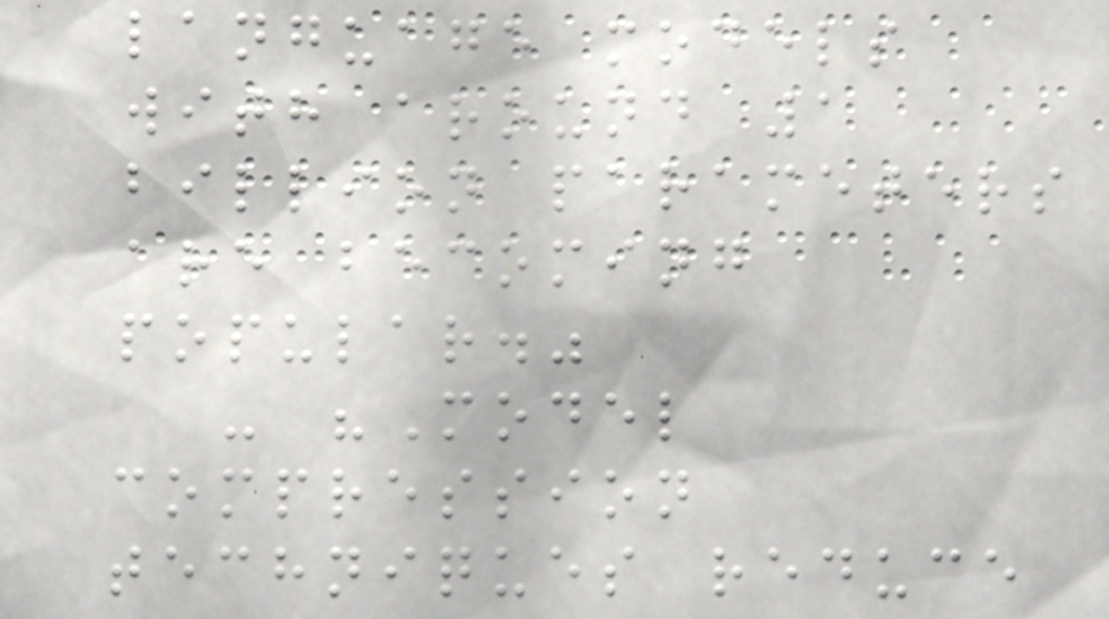language models
with around 1
billion parameters
are becoming
popular."
- "Model
compression
techniques reduce
